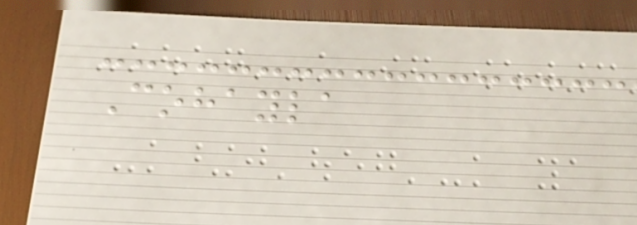Cohayla
